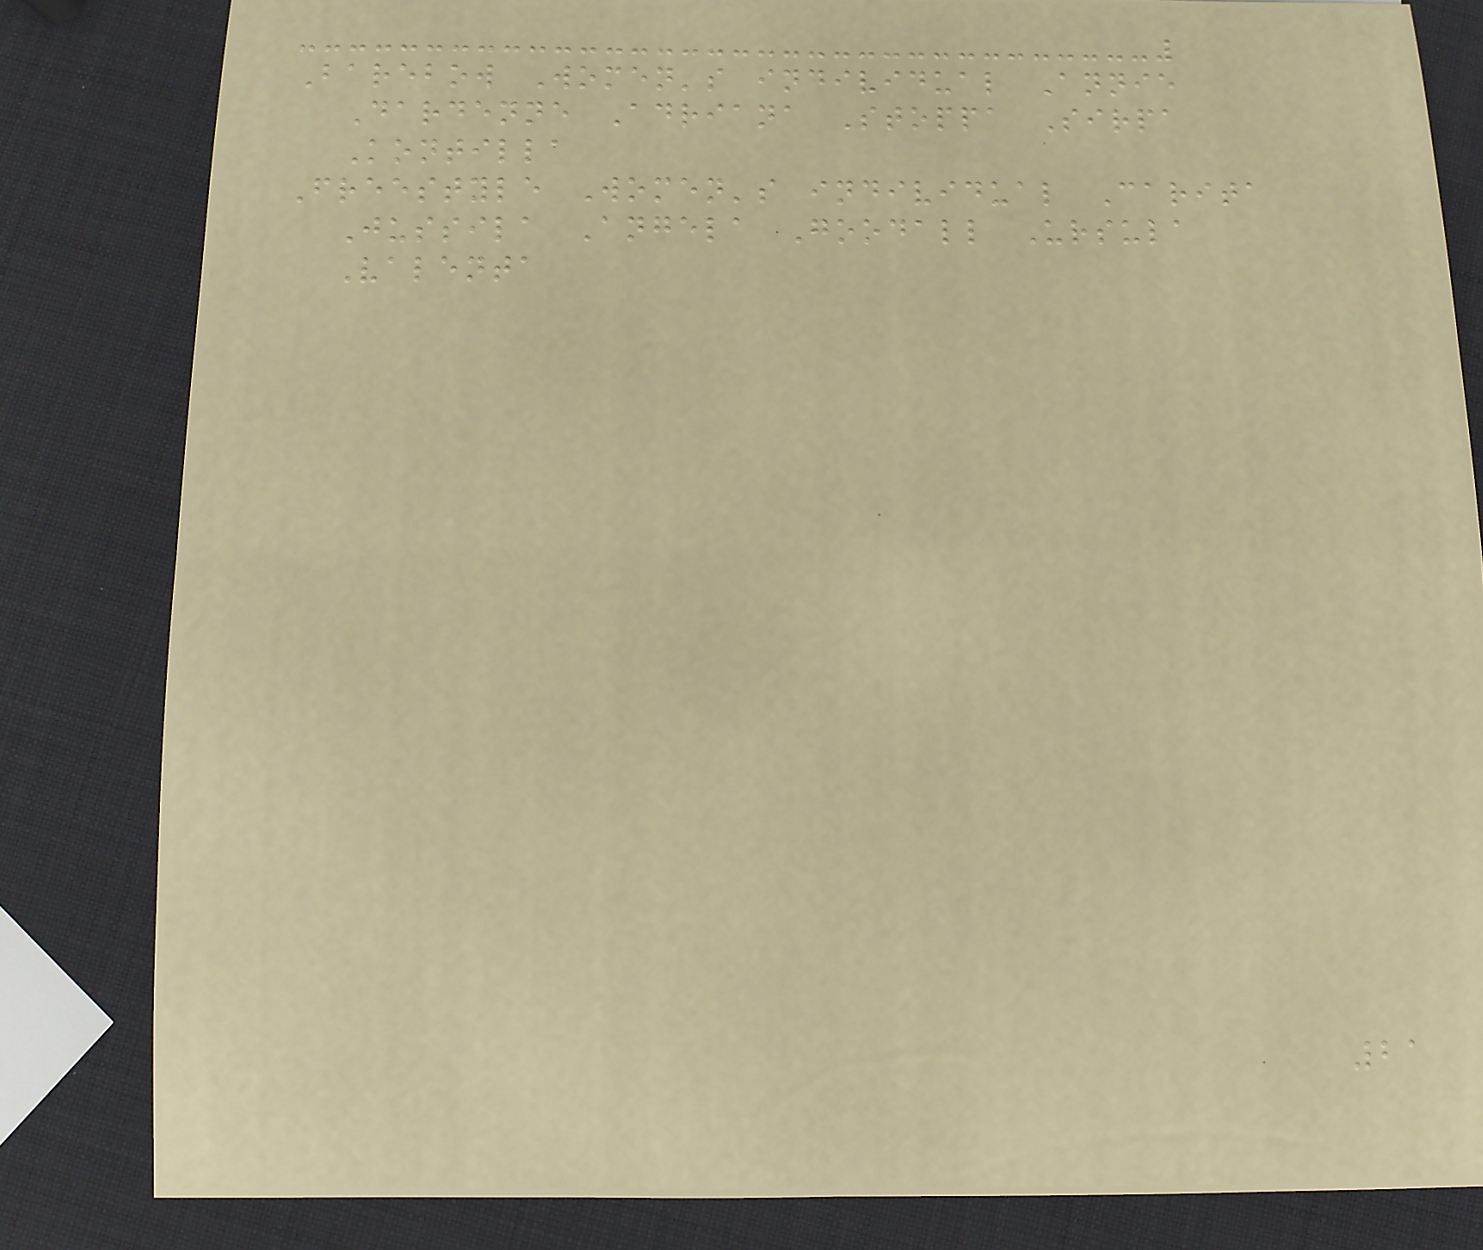Barebow Women's individual Annie
Dardenne Adriana Stoppa Sirpa
Kontilla
Freestyle Women's individual Carita
Jussila Angela Goodall Ursula
Valenta
21
